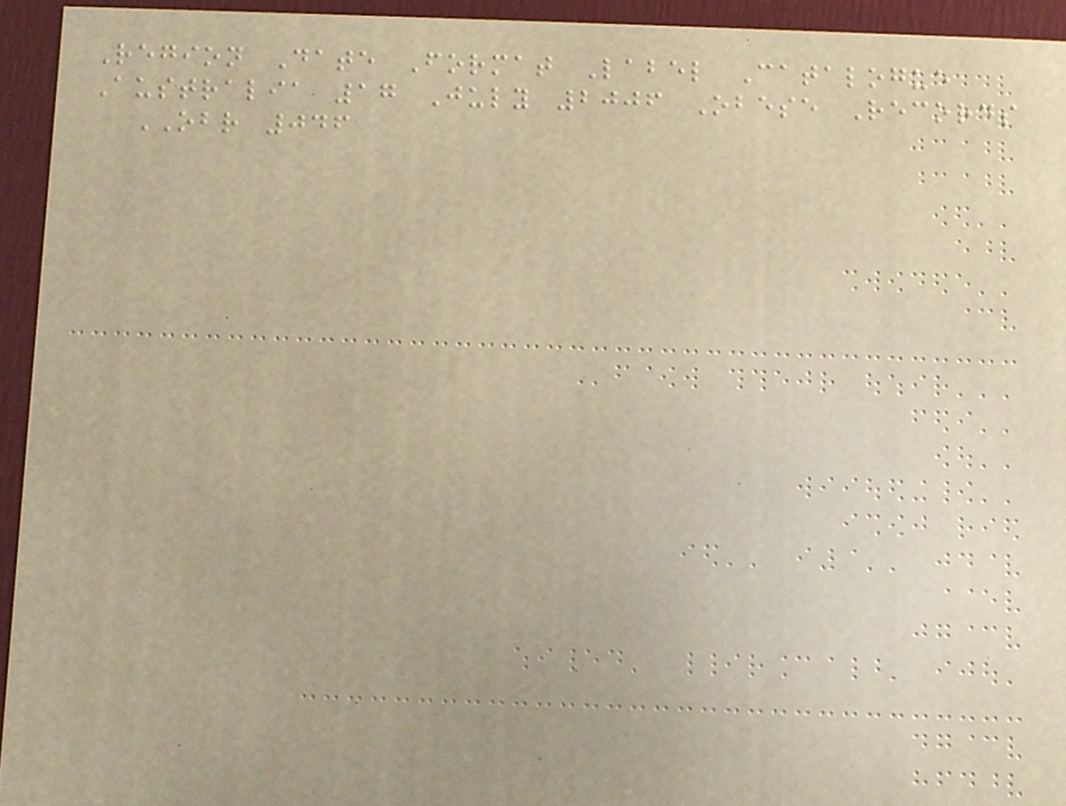Region Date Format Label Catalogue
Australia 17 July 2006 Obese Records
OBR 046
